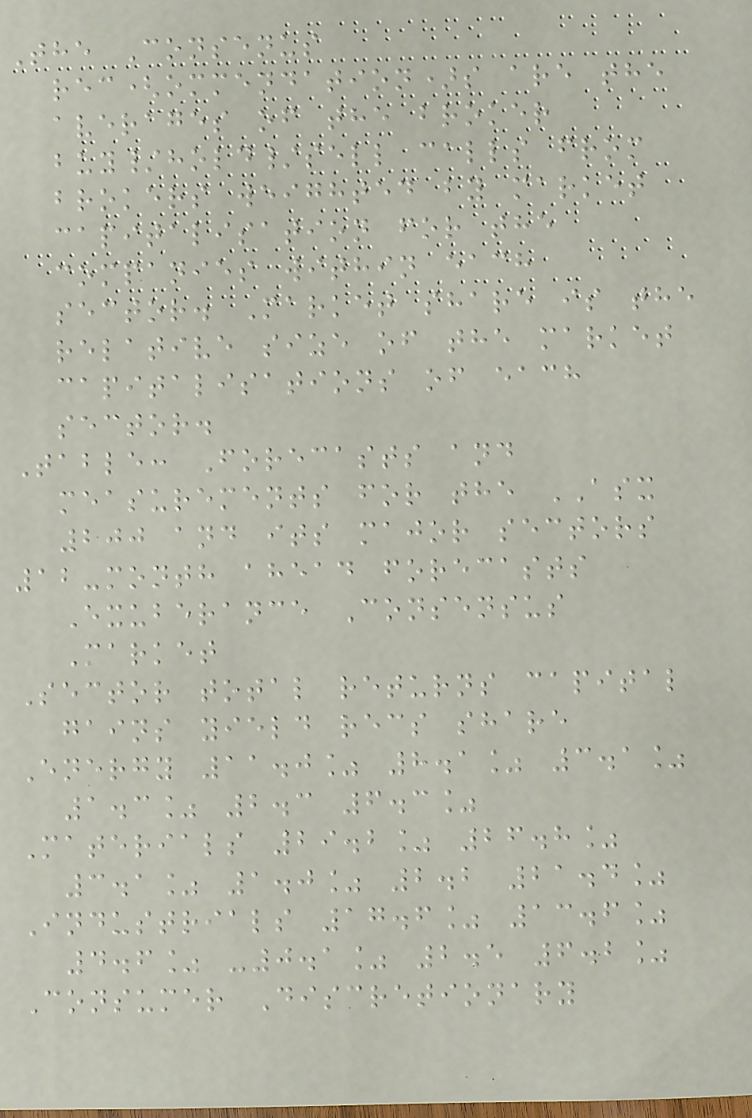The Consenus
rec(ommendation)s are the
averages of the broker
buy/hold/sell calls from
brokers weighted by market
capitalisation for the
companies within each
sector. Market share is the
relative size of the market
capitalisations of each
sector.
Table: Forecasts and
measurements for the ASX
200 and its major sectors
12-month ahead forecasts
Exuberance Consensus
Market
Sector total returns capital
gains yield recs share
Energy 11.0% 8.1% 3.1%
1.3% 2.3 6.3%
Materials 29.2% 26.8%
3.1% 1.0% 2.2 21.4%
Industrials 17.6% 13.6%
4.6% -0.1% 2.5 6.2%
Consumer Discretionary
